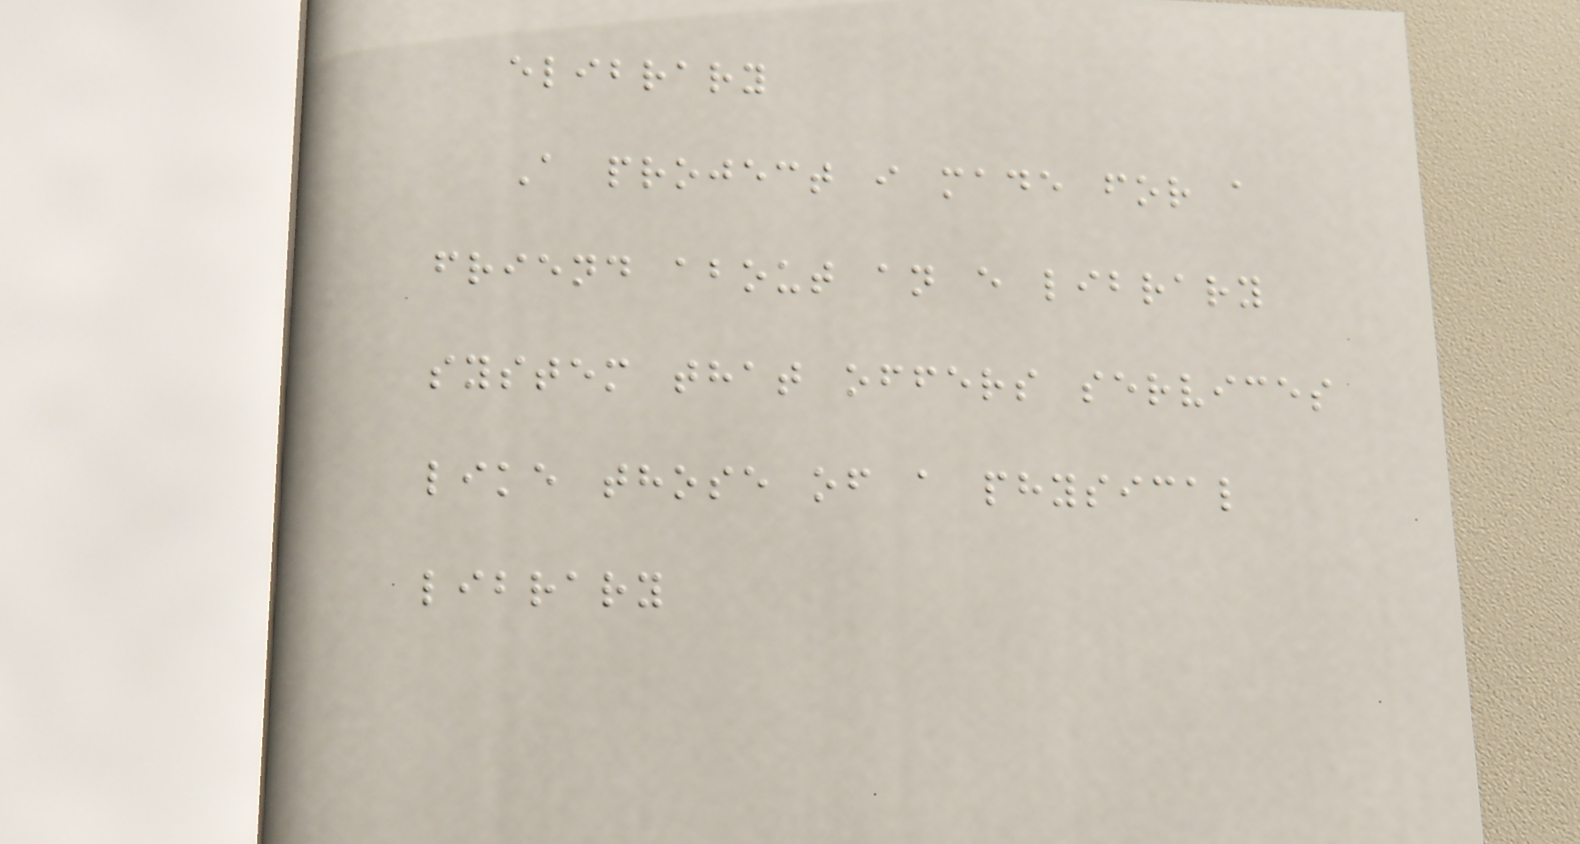elibrary
A project i made for a
friend about an e library
system that offers services
like those of a physical
library
